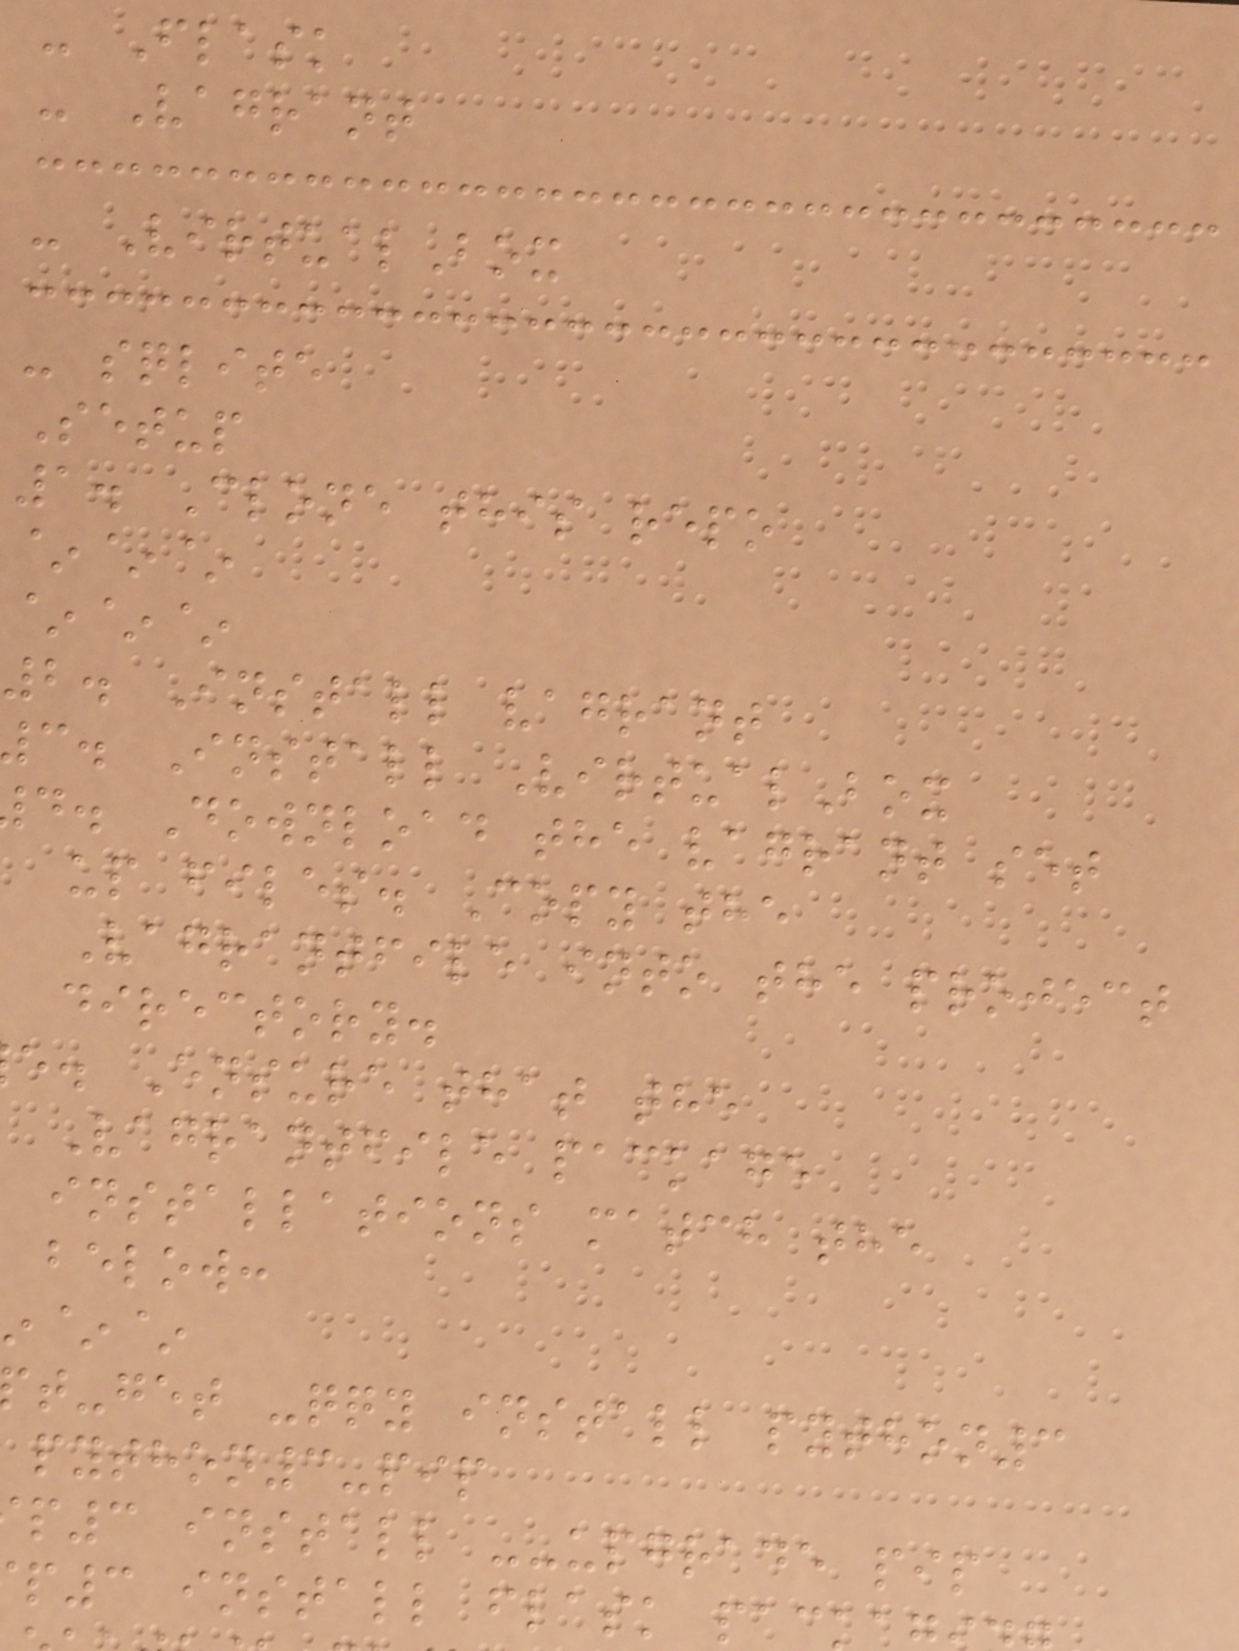- Flask
- Vagrant
- VirtualBox
- sqlite
Setup
1. Clone this repo
~~~
~~~
2. Install vagrant
c. Install VirtualBox
d. Download the vagrant set
up files. Copy the
Vagrantfile into the project
directory.
e. Ensure that the
Vagrantfile package
installations match the
below:
~~
t-get -qqy install python3
python3-pip
p3 install --upgrade pip
p3 install flask pa
